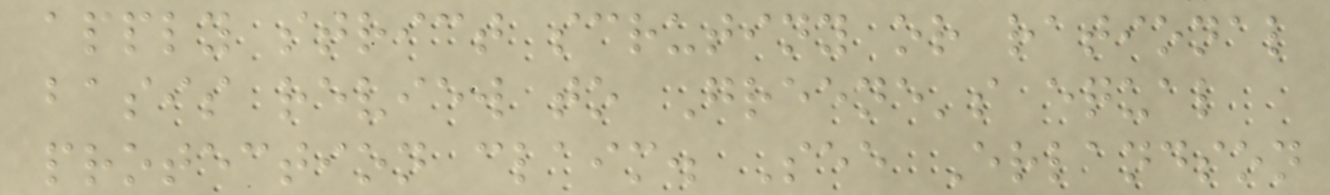apply strict scrutiny or rational
basis review to Greene's equal
protection claim. See Erlandson
